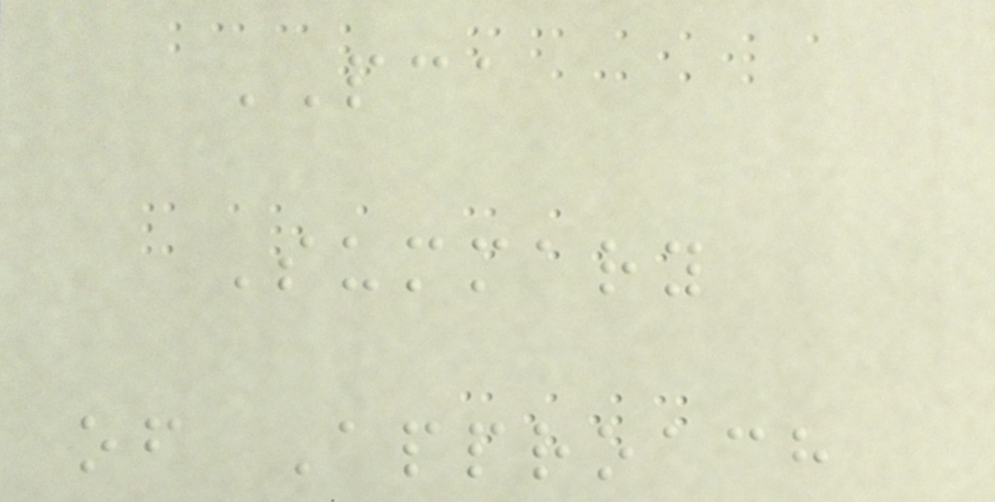PCA
Summary
of Approach
